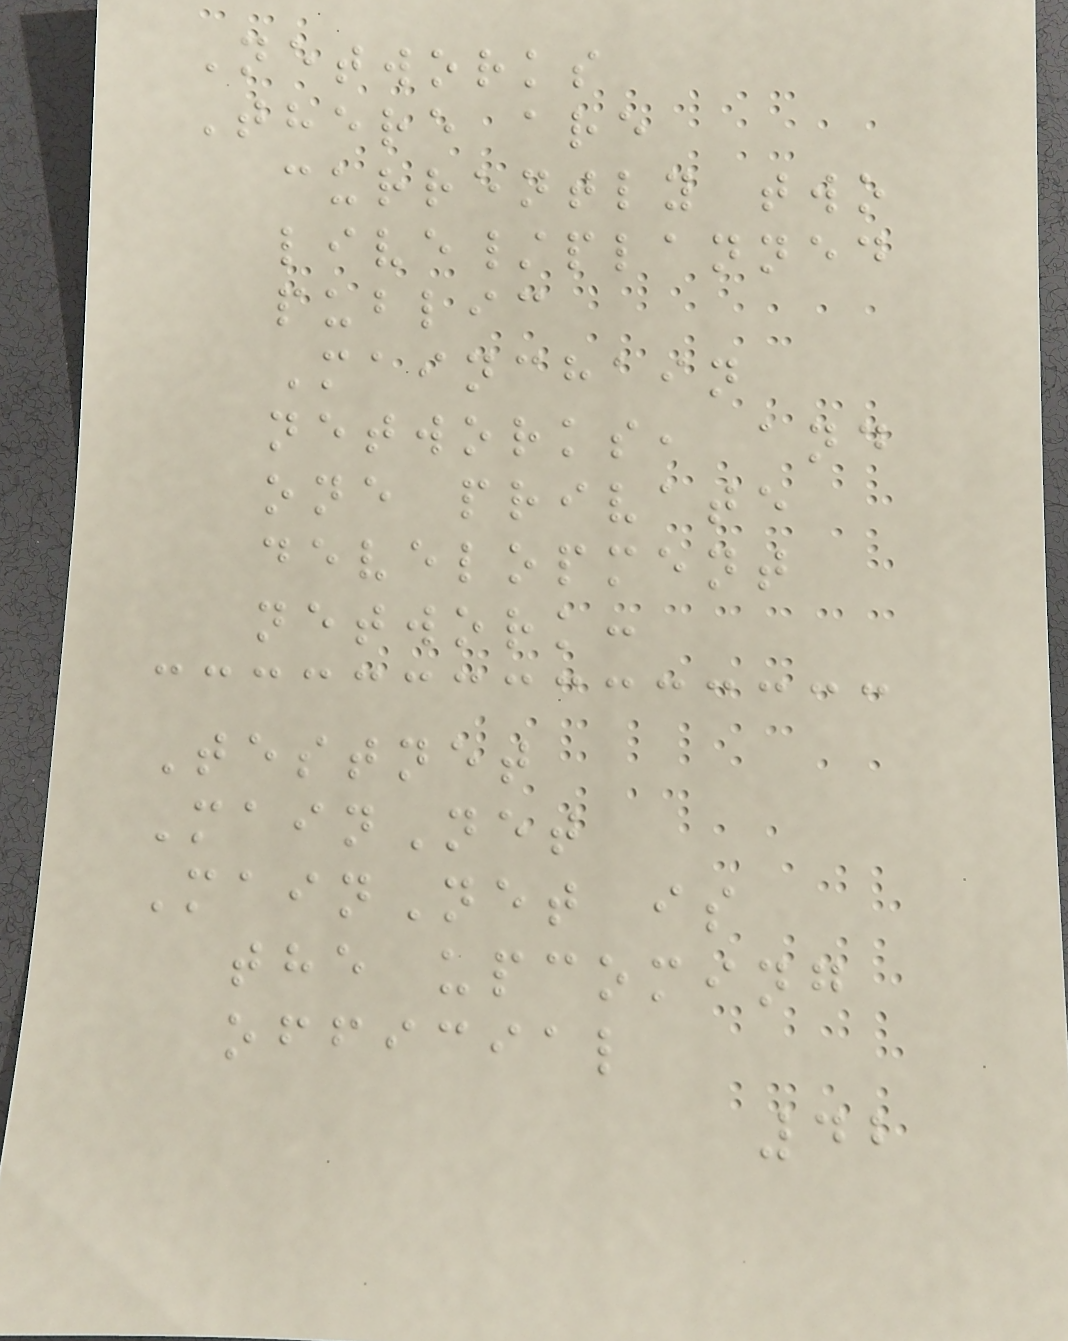Networks
There are
currently two
live/planned
public
Mainchain
networks, and
one private
development
network:
Testnet
MainNet
MainNet is
the upcoming
official
42
